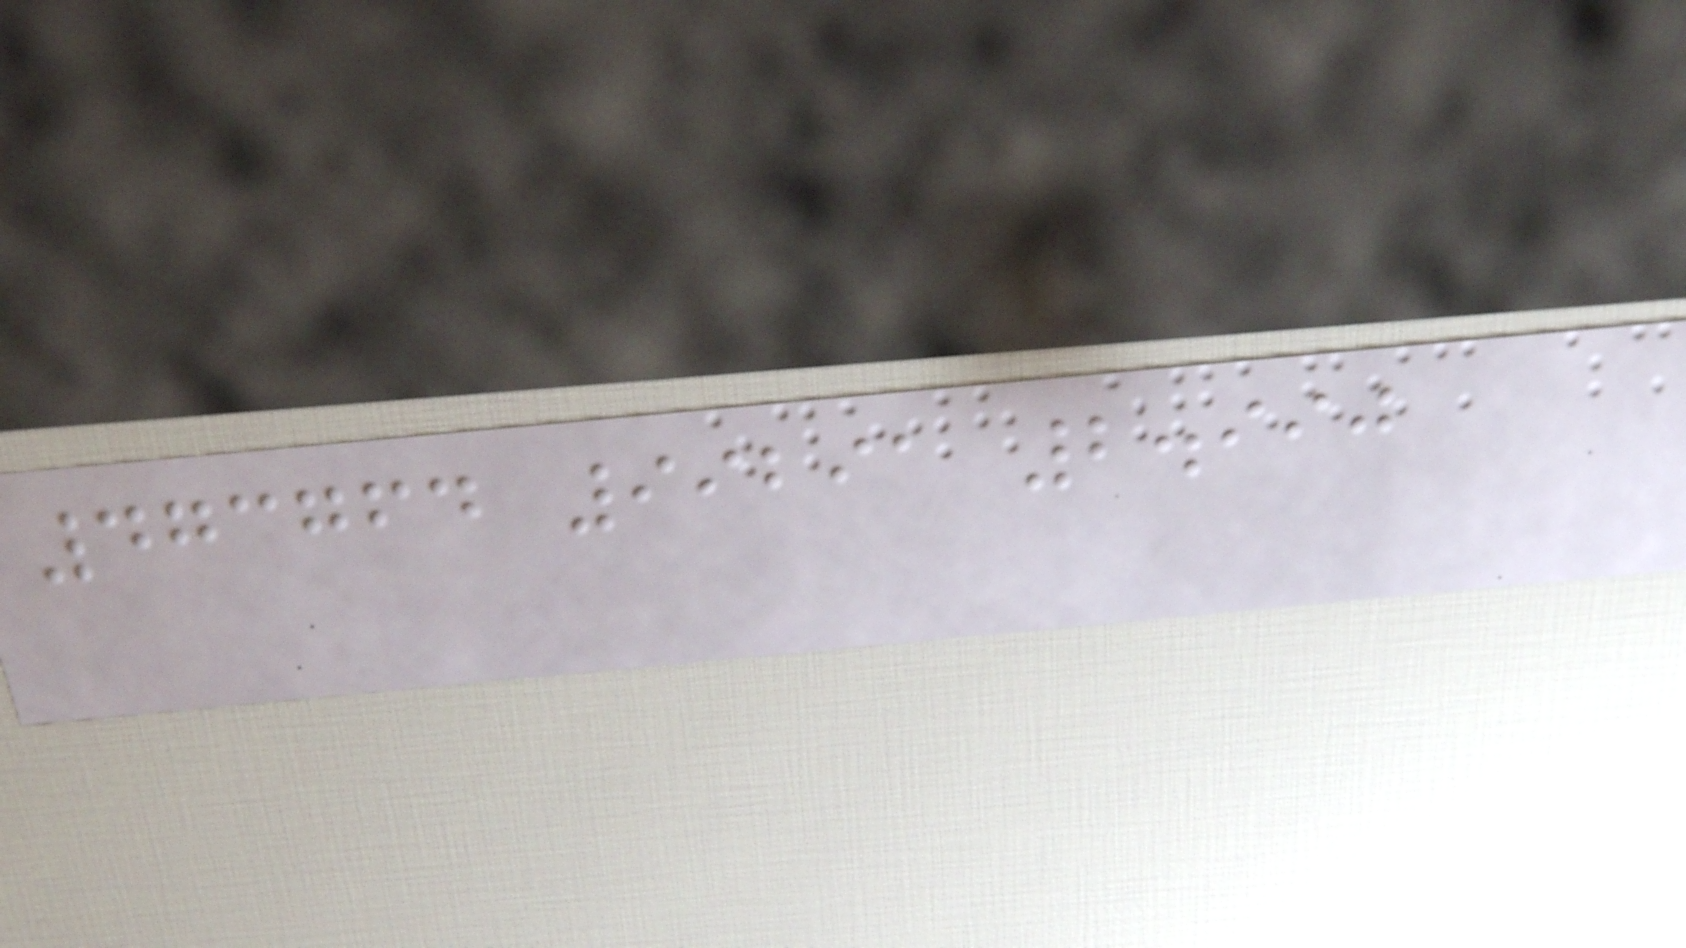473764 99291 2.990
